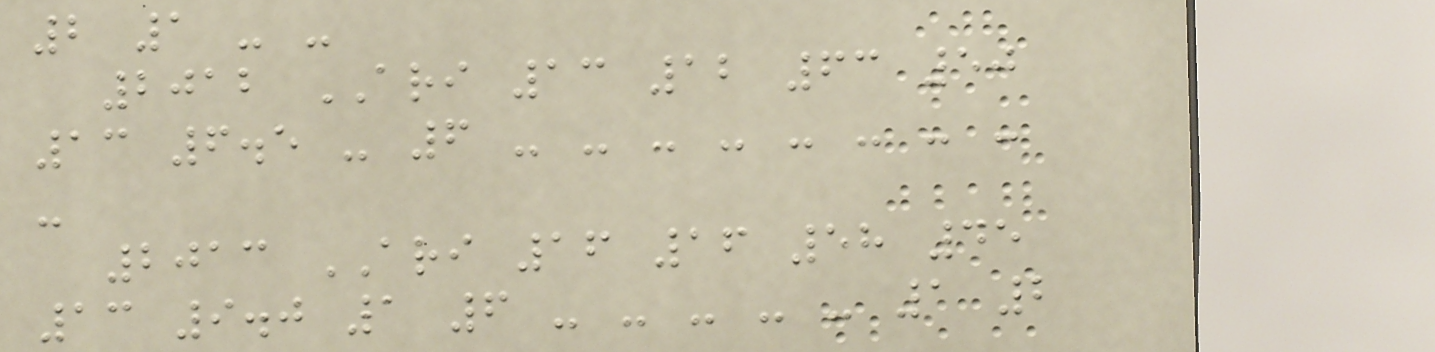2 1 - -
2012 ARI 13 12 63 50
13 6.5 - 6 - - - - - - - -
-
2013 ARI 16 16 58 45
13 9.0 1 6 - - - - - 1 2
